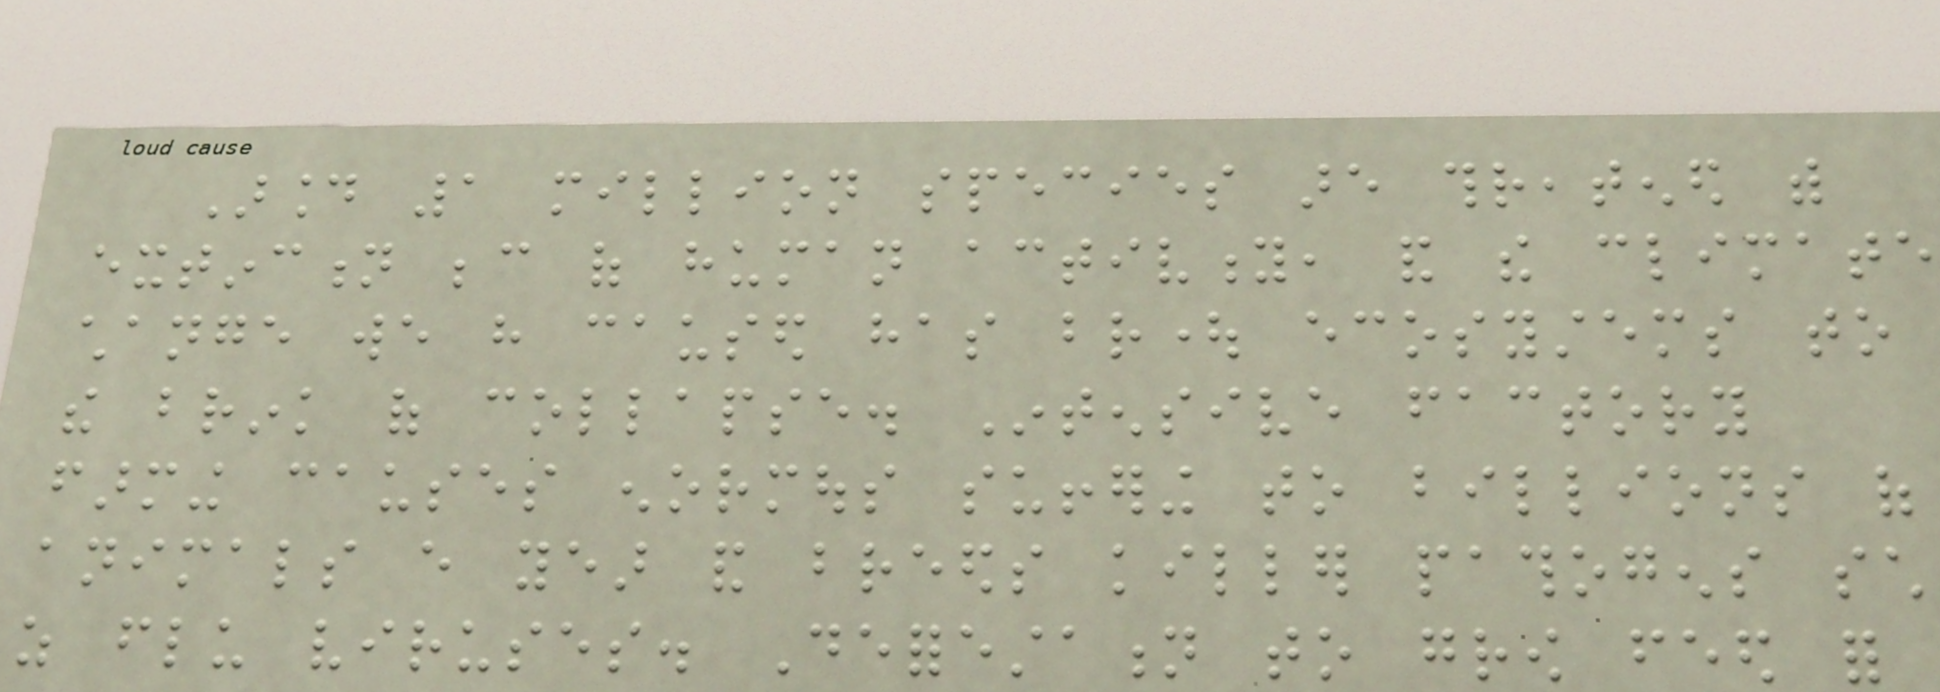Around 1 million species are threatened with
extinction because of human activity, and the climate
change we have caused has brought ecosystems to
the brink of collapse. Intensive factory
farming causes enormous suffering to billions of
animals every year and breeds killer pathogens such
as flu viruses. Deforestation to grow feed for
